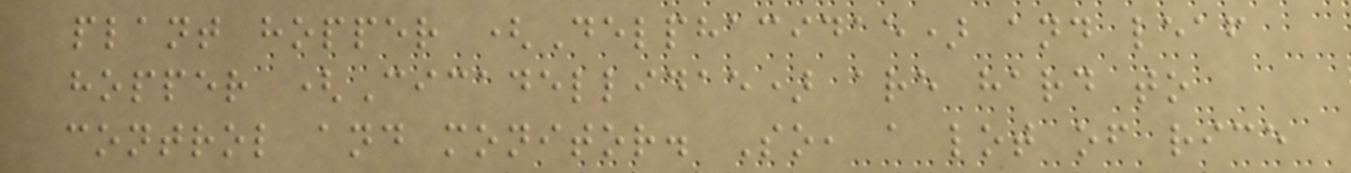plant hopper (Delphacidae) and leaf
hopper (Cicadellidae) are hard to
control and monitor. So, a lot of rice
